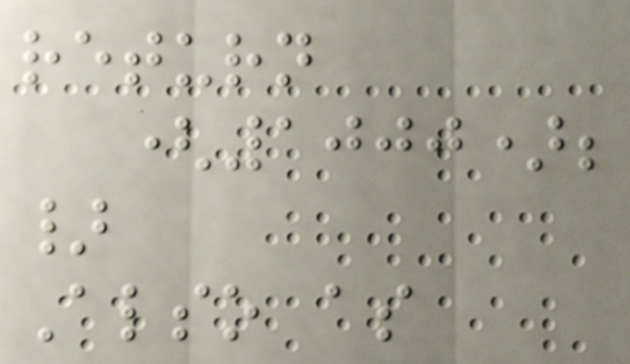return
(1000);
}
Also as
